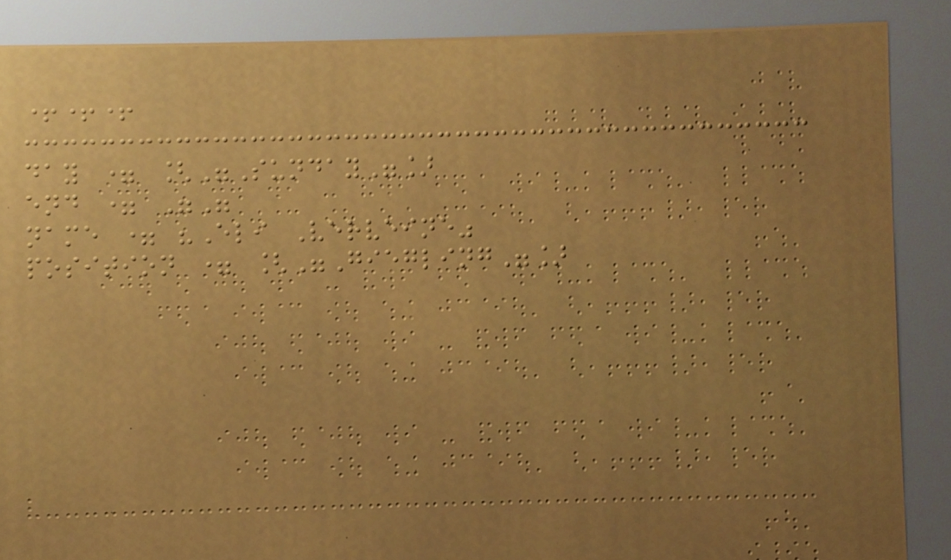+++
day = ["Sunday"]
end = ""
name = "Eli Verveine"
position = ["Giegling"]
